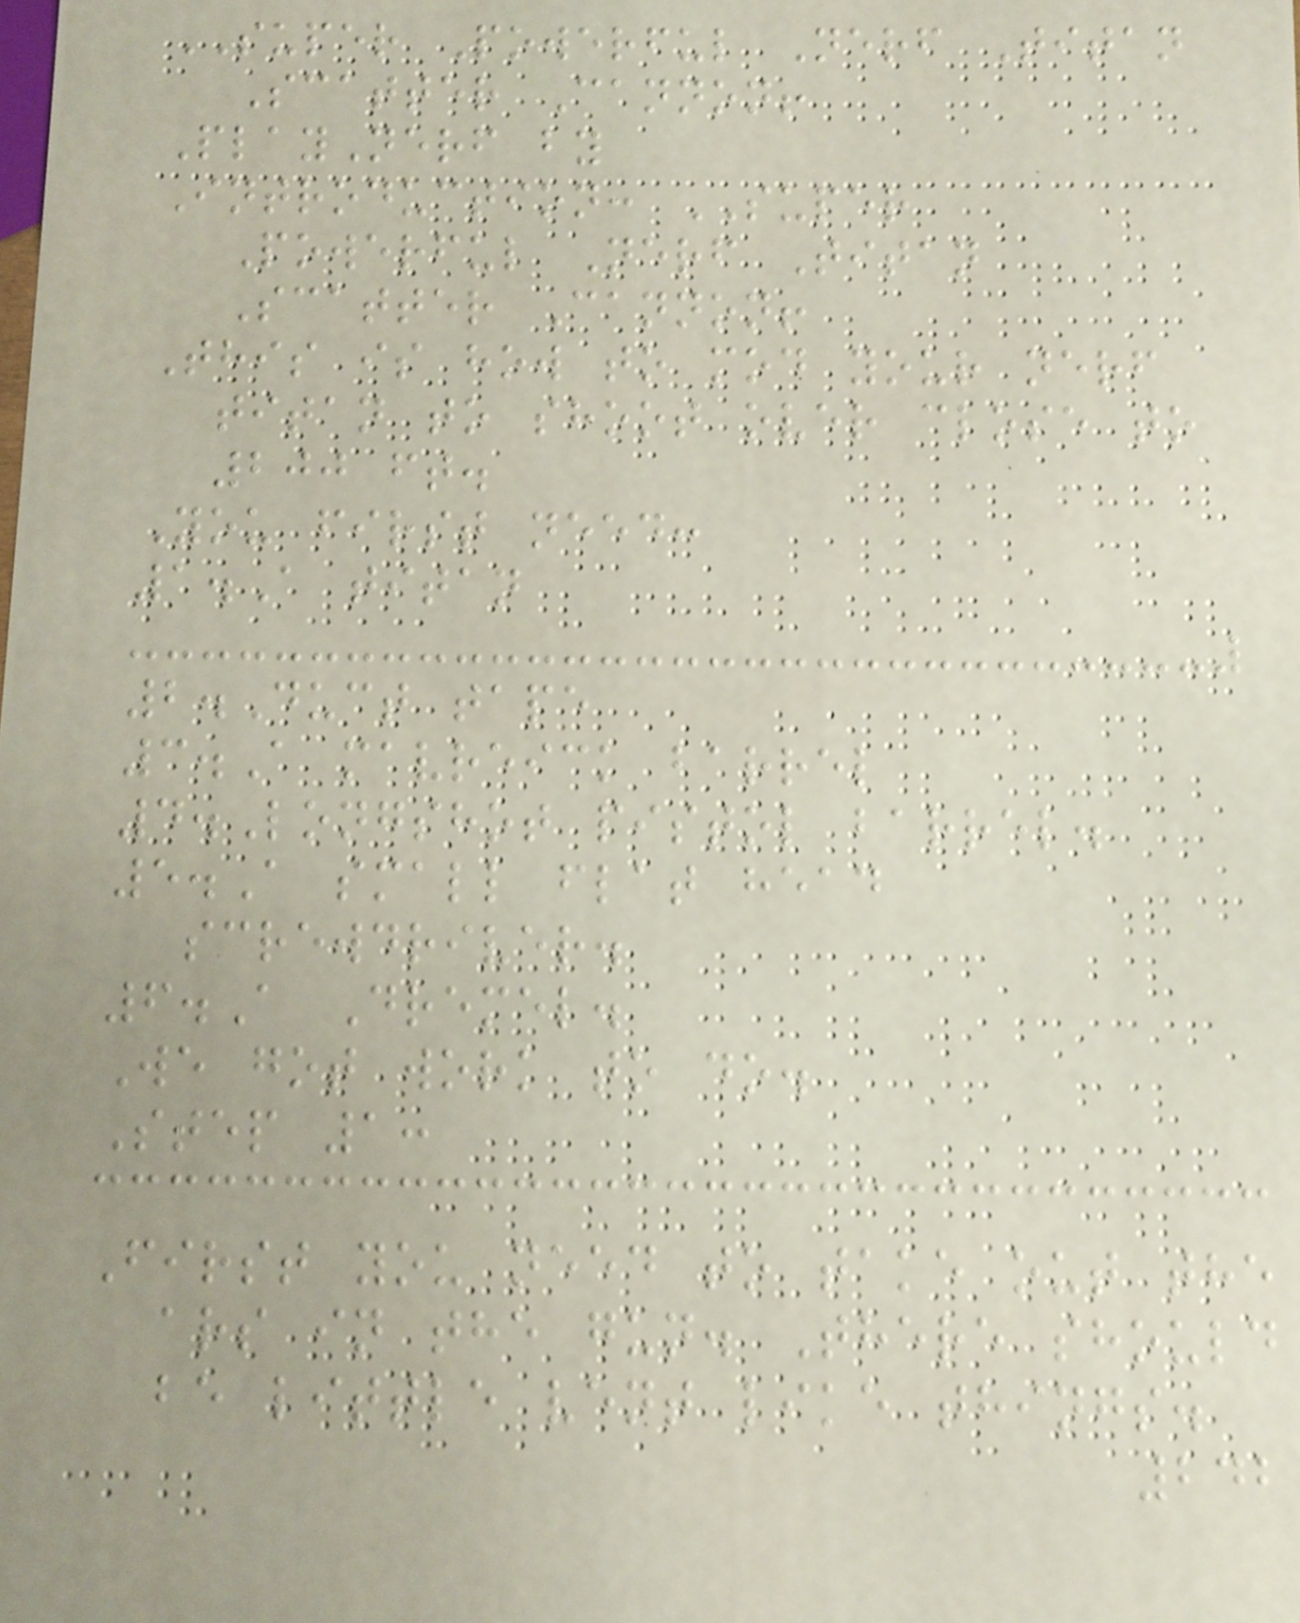SUPER Powerful Nerf Titan
Scatter Cannon!
PlayNerf by
Introduction: SUPER
Powerful Nerf Titan
Scatter Cannon!
This is how to mod your nerf
titan to shoot over close to
200 ft.
You first need:
1.A titan
2.Duct tape
3.A mavreick barrel
4.Longshot pistol barrel.
5.A small flat head
screwdriver.
6.A Dremel.
We got work to do.
Step 1:
First you need to take out the
ars in the gun. There should
be little vent like things.
242
